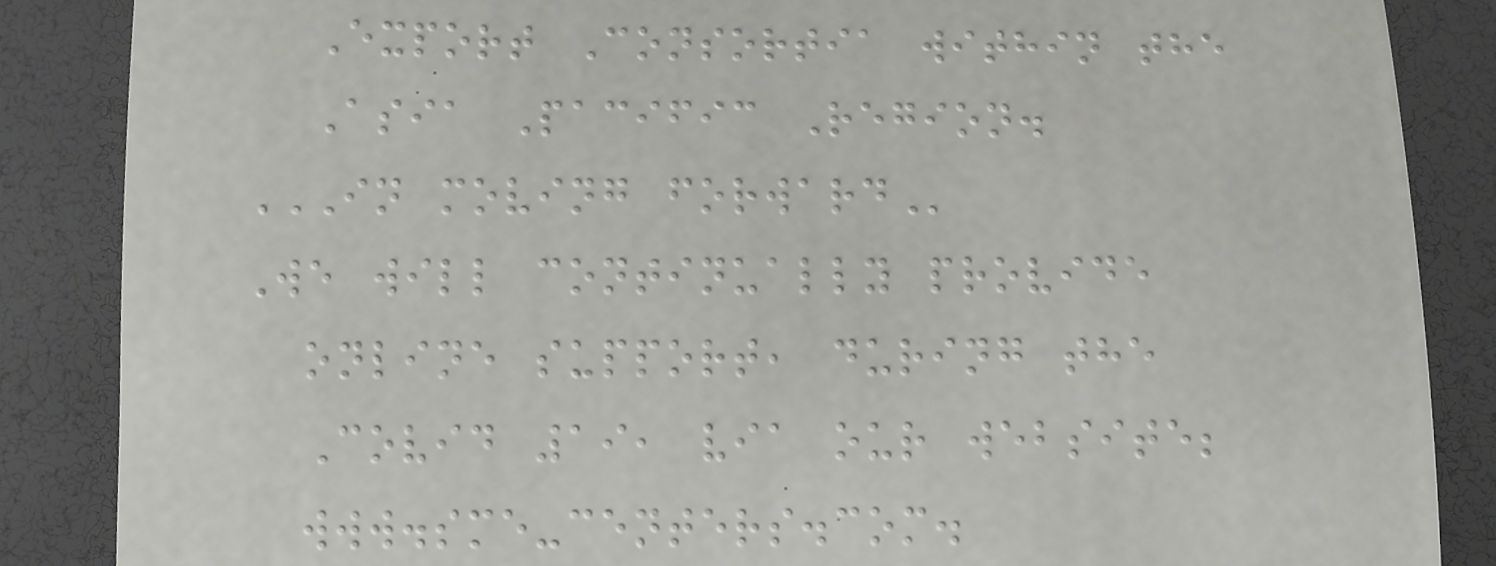Export Consortia within the
Asia Pacific Region.
IN MOVING FORWARD
We will continually provide
online support, during the
Covid 19, via our website;
www.sme-centers.com.
